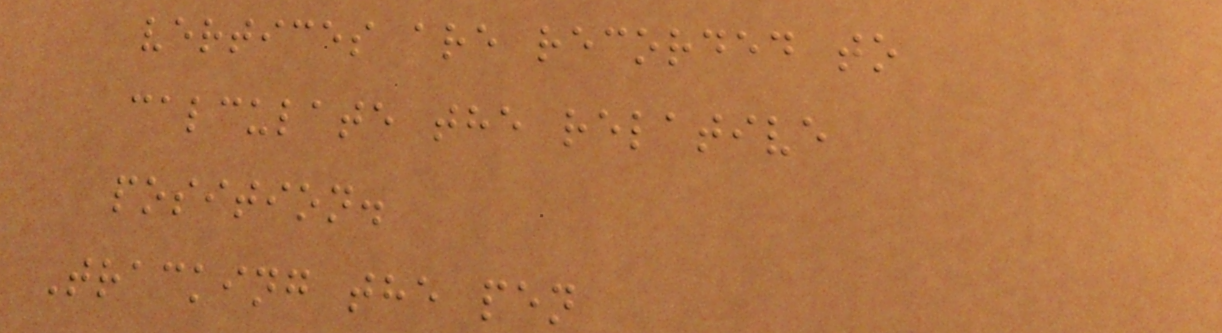vertices are recorded to
calculate the relative
position.
Tracking the pen
